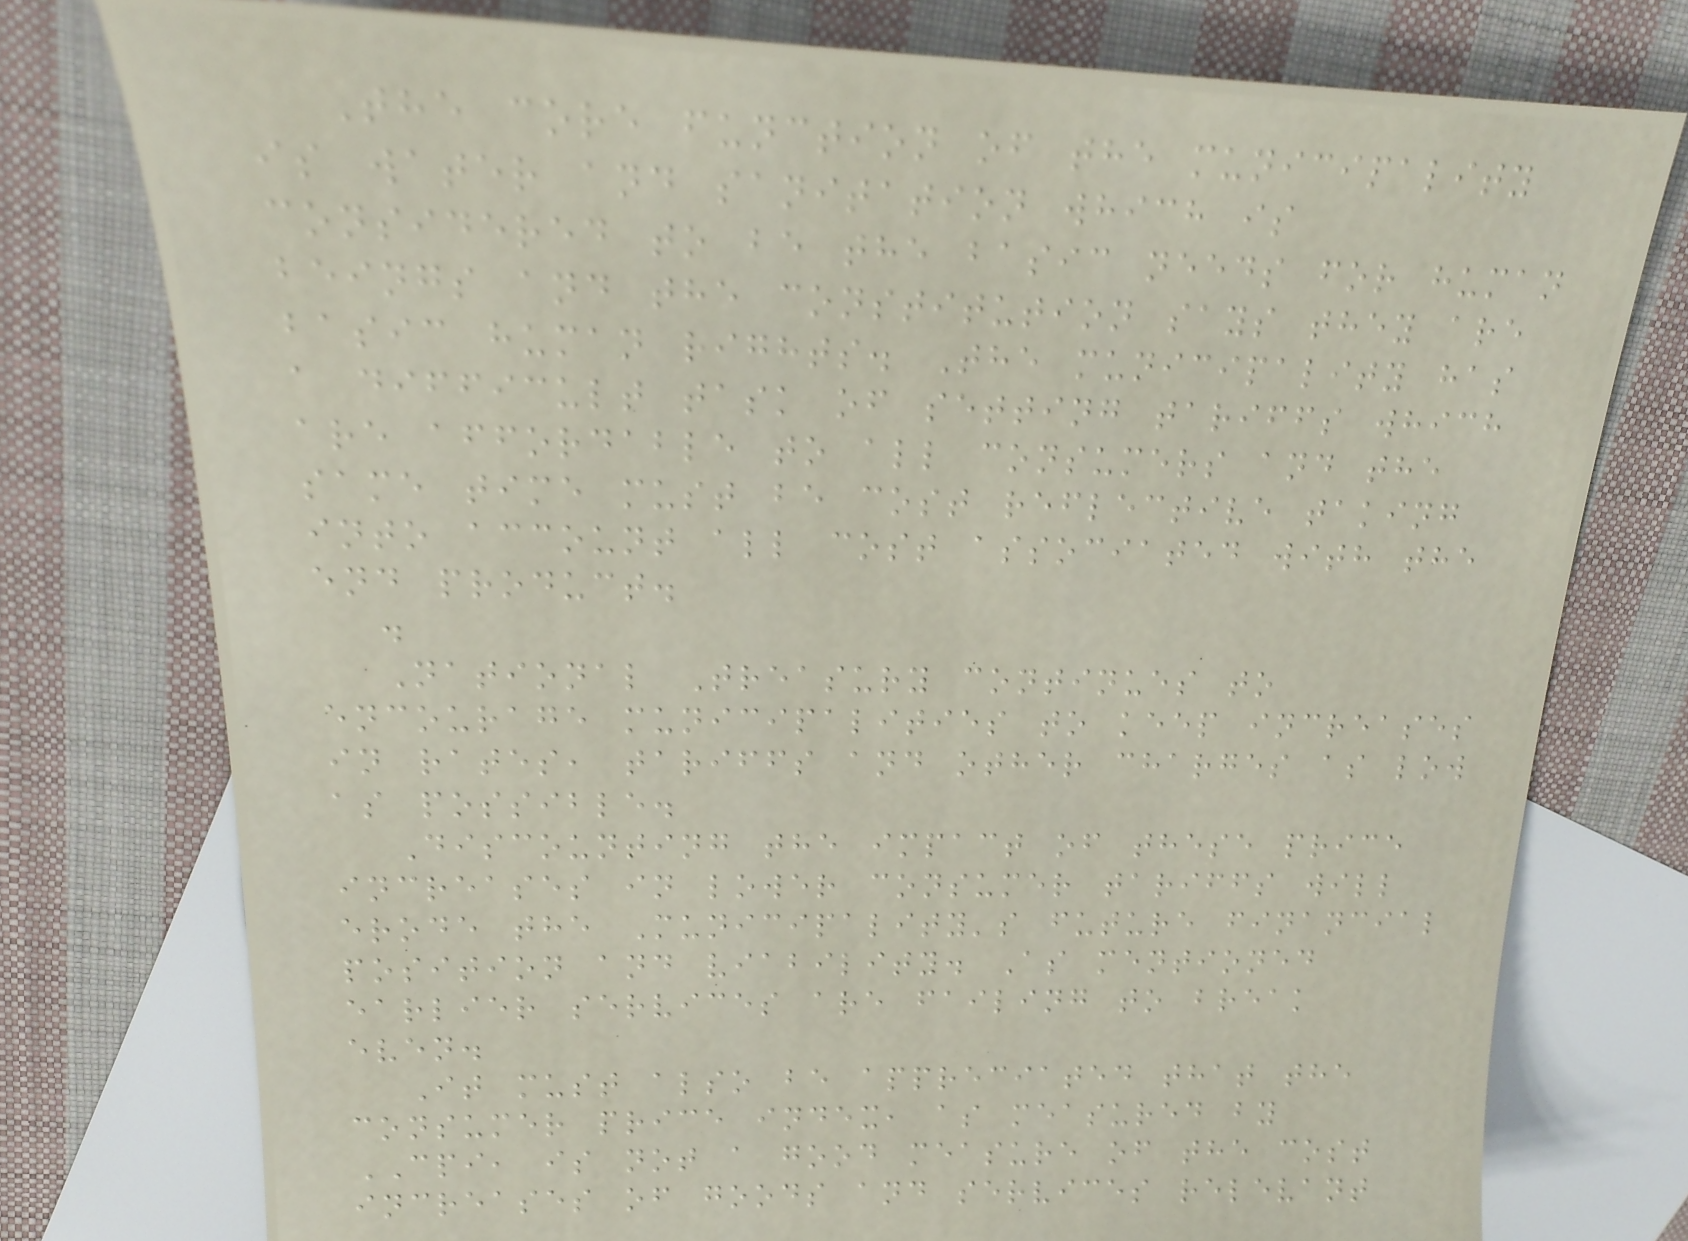The core function of the municipality
is water and sanitation which is
considered to be the basic needs for human
beings and the constitution says they are
basic human rights. The municipality has
a difficult task of setting tariffs which
are affordable to all consumers and the
same time must be cost reflective taking
into account all cost associated with the
end product.
.
National Treasury continues to
encourage municipalities to keep increases
in rates, tariffs and other charges as low
as possible.
Discounting the impact of these price
increases in lower consumer tariffs will
erode the Municipality's future financial
position and viability. As mentioned
earlier services are failing to break
even.
It must also be appreciated that the
consumer price index, as measured by
CPI, is not a good measure of the cost
increases of goods and services relevant
